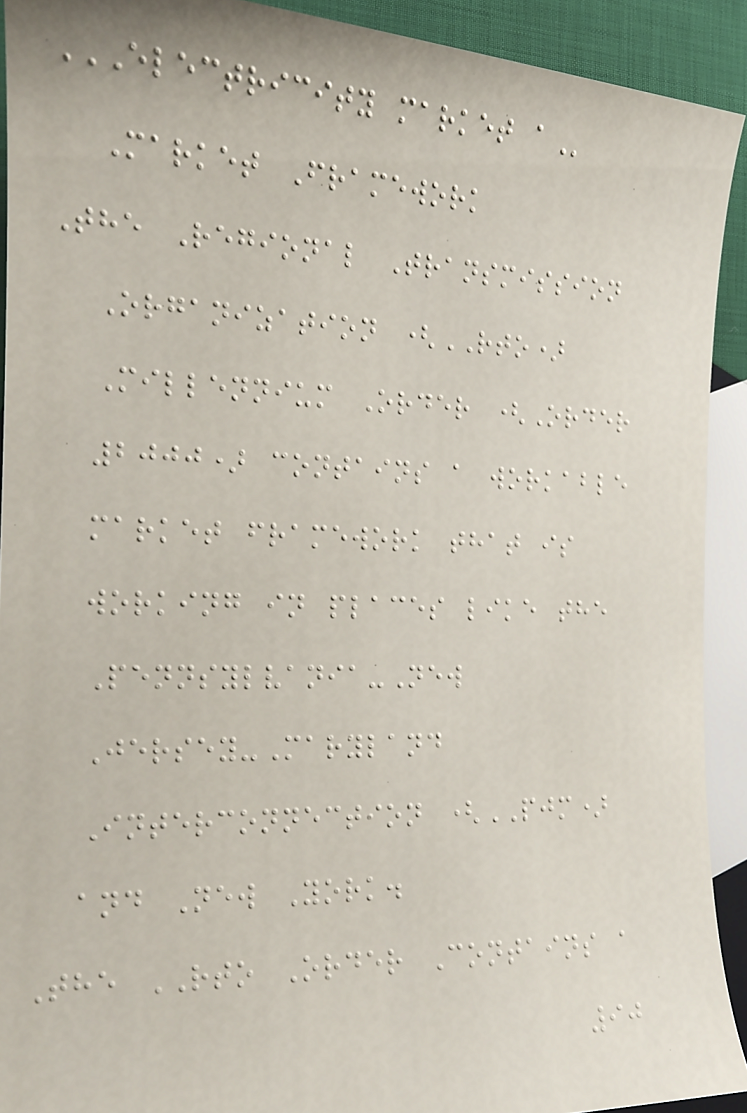ELECTRICITY MARKET A
Market Framework
The Regional Transmission
Organization (RTO)
Millennium Order (Order
2000) contains a workable
market framework that is
working in places like the
Pennsylvania-New
Jersey-Maryland
Interconnection (PJM)
and New York.
The RTO Order Contains a
90
